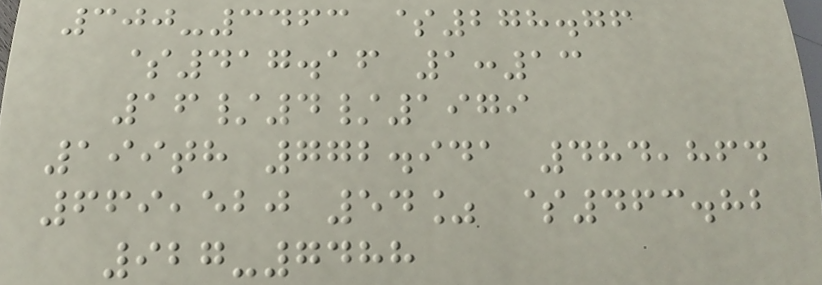300-3463 $278.76
$417.16 1:13
16/4/1979
199th 772.941 484,864
669,520 54% $463.82
927-7488
